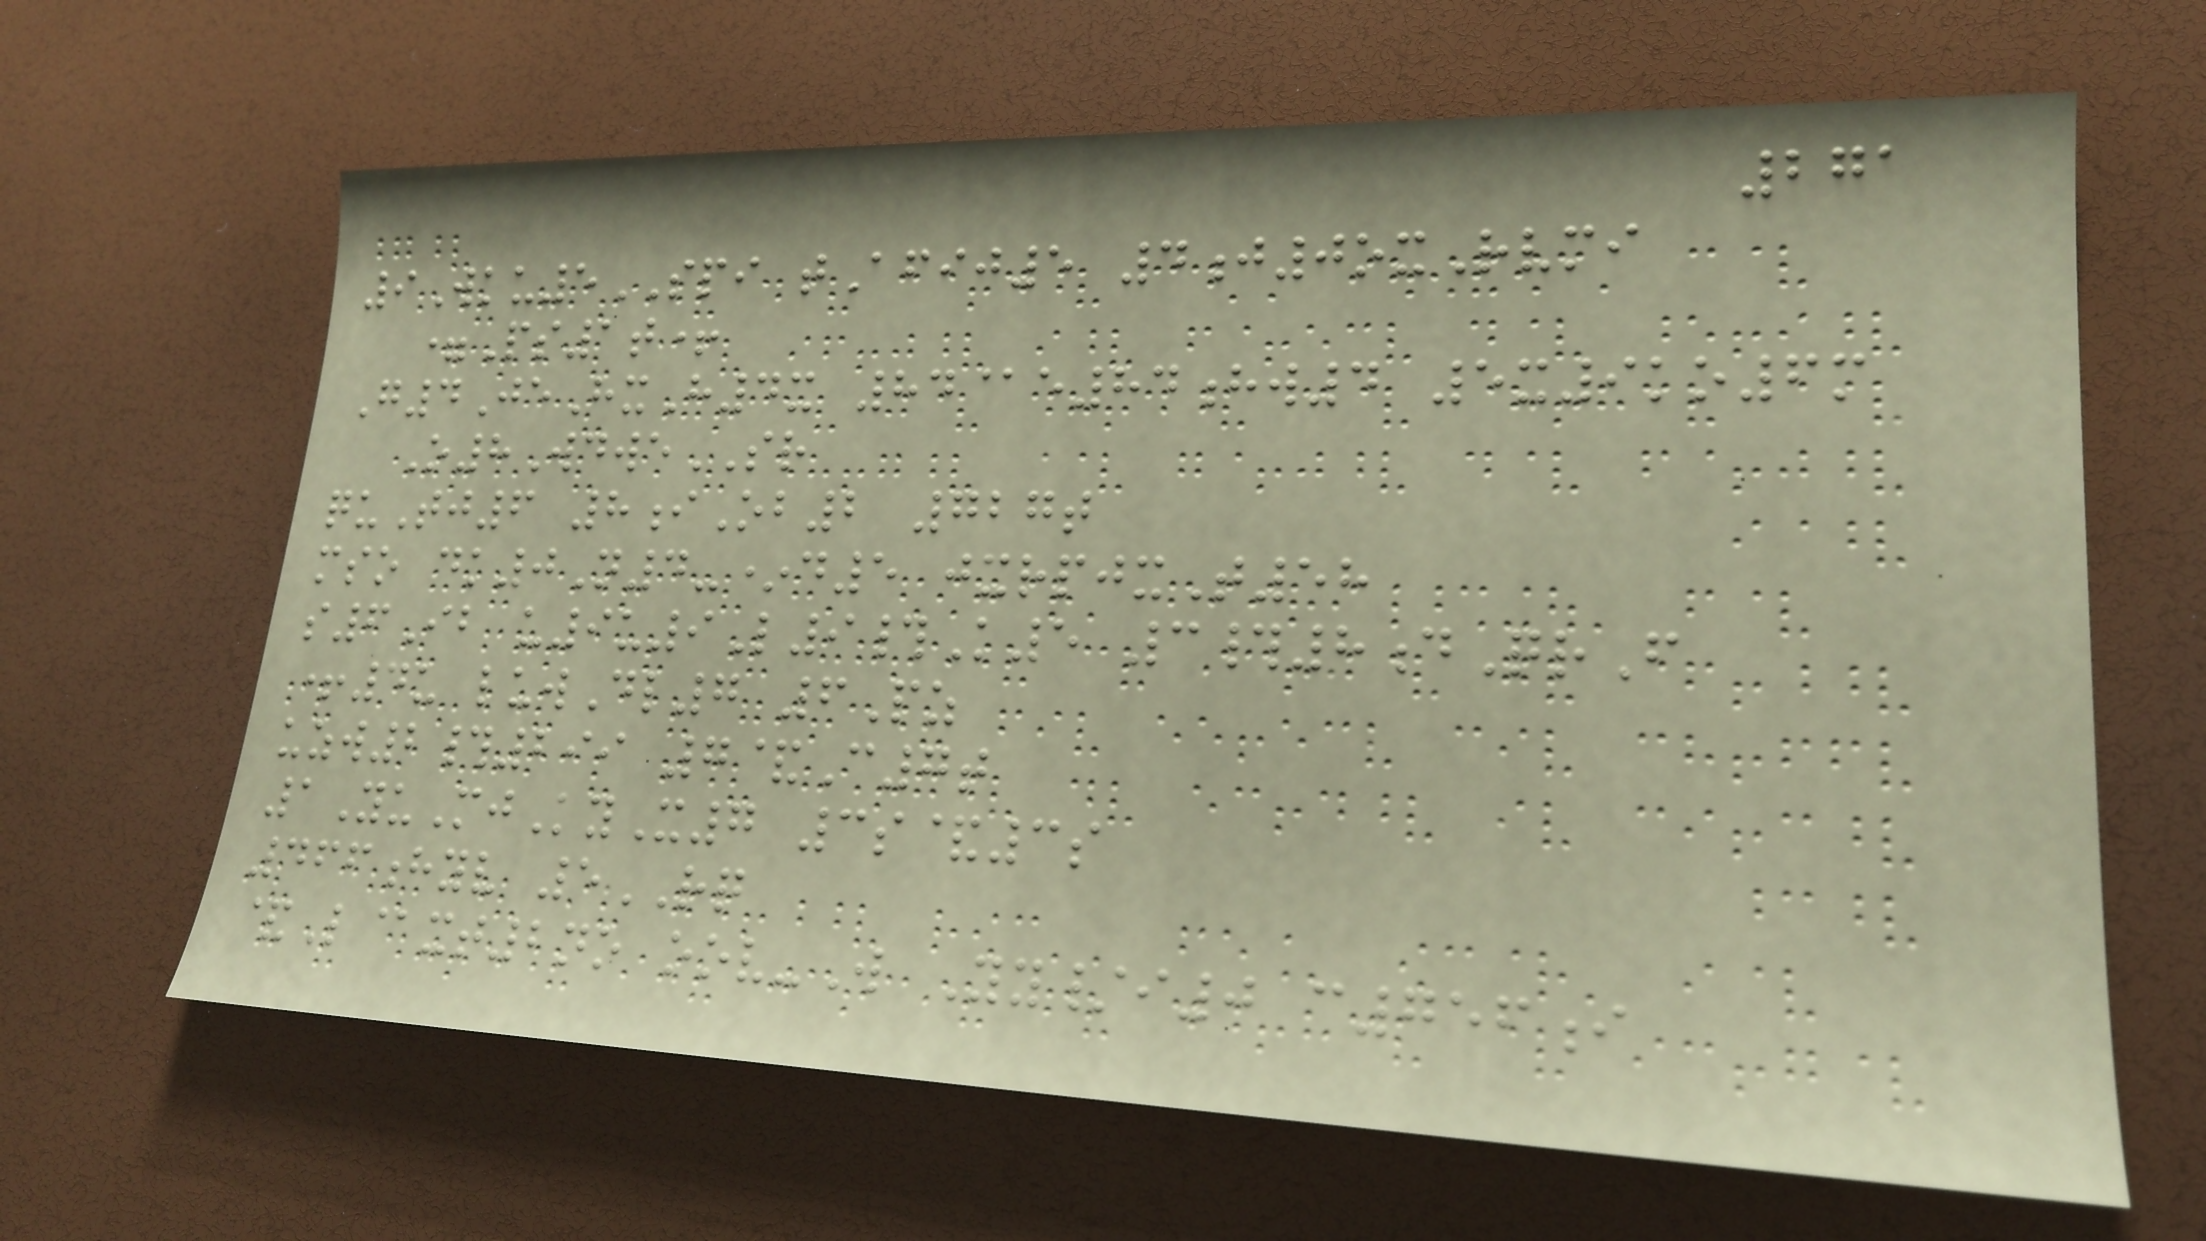271
9Wku5SPI tAfij5 4j0oxRvmi
=Ps1t+
G4JeHxH4x 84@e84hw4 5x9ko6m
O8WdweSR
quTj6 8iOb2 727t
mso dk0N4-*d5 jxrpjxT58
s6Ib u9u9L9#K5 3#8dQrF
+4u luwDl7 6Pz
uzw2#299 7&C7t
1YuMjKyX7 3s&3s
466hyv 5RQ
&L@xt2no oov-W Yy/i0 c756i
